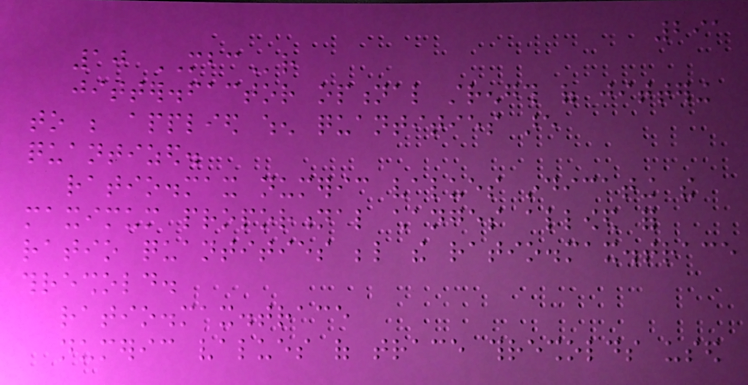291
10 MBCr
jitter.factor optional strength of jittering
to be applied when quantities are
quantized.
ratio.max numeric values indicating the
maximum proportional changes allowed for
ratio quantities below the ratio.max.trace
threshold.
ratio.max.trace
numeric values of trace thresholds used
